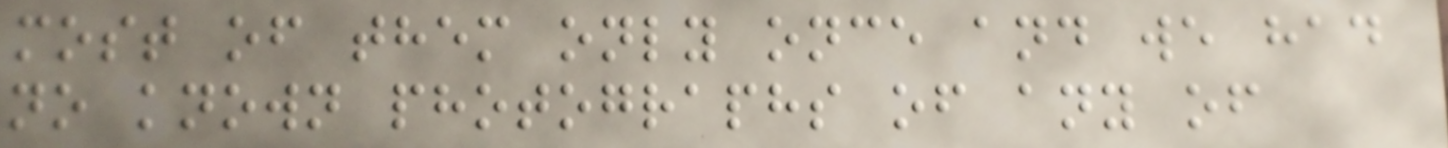most of them only once and we had
no known photographs of any of
